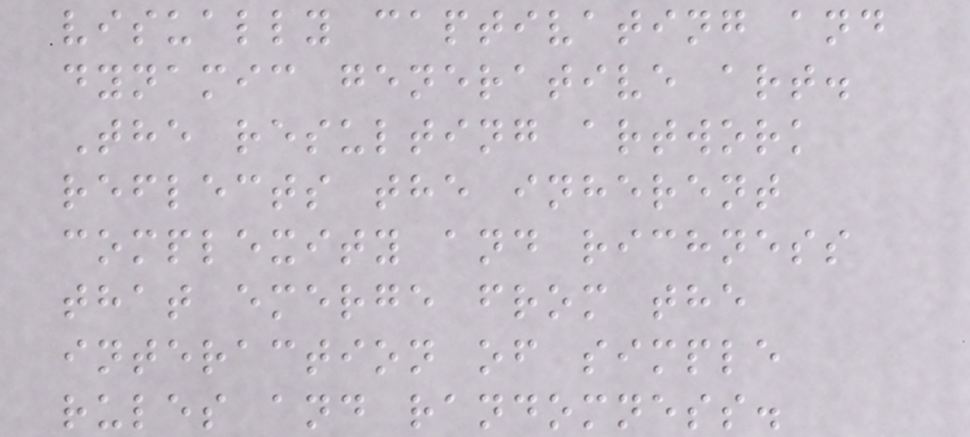visually captivating and
dynamic generative art.
The resulting artwork
reflects the inherent
complexity and richness
that emerge from the
interaction of simple
rules and randomness.
